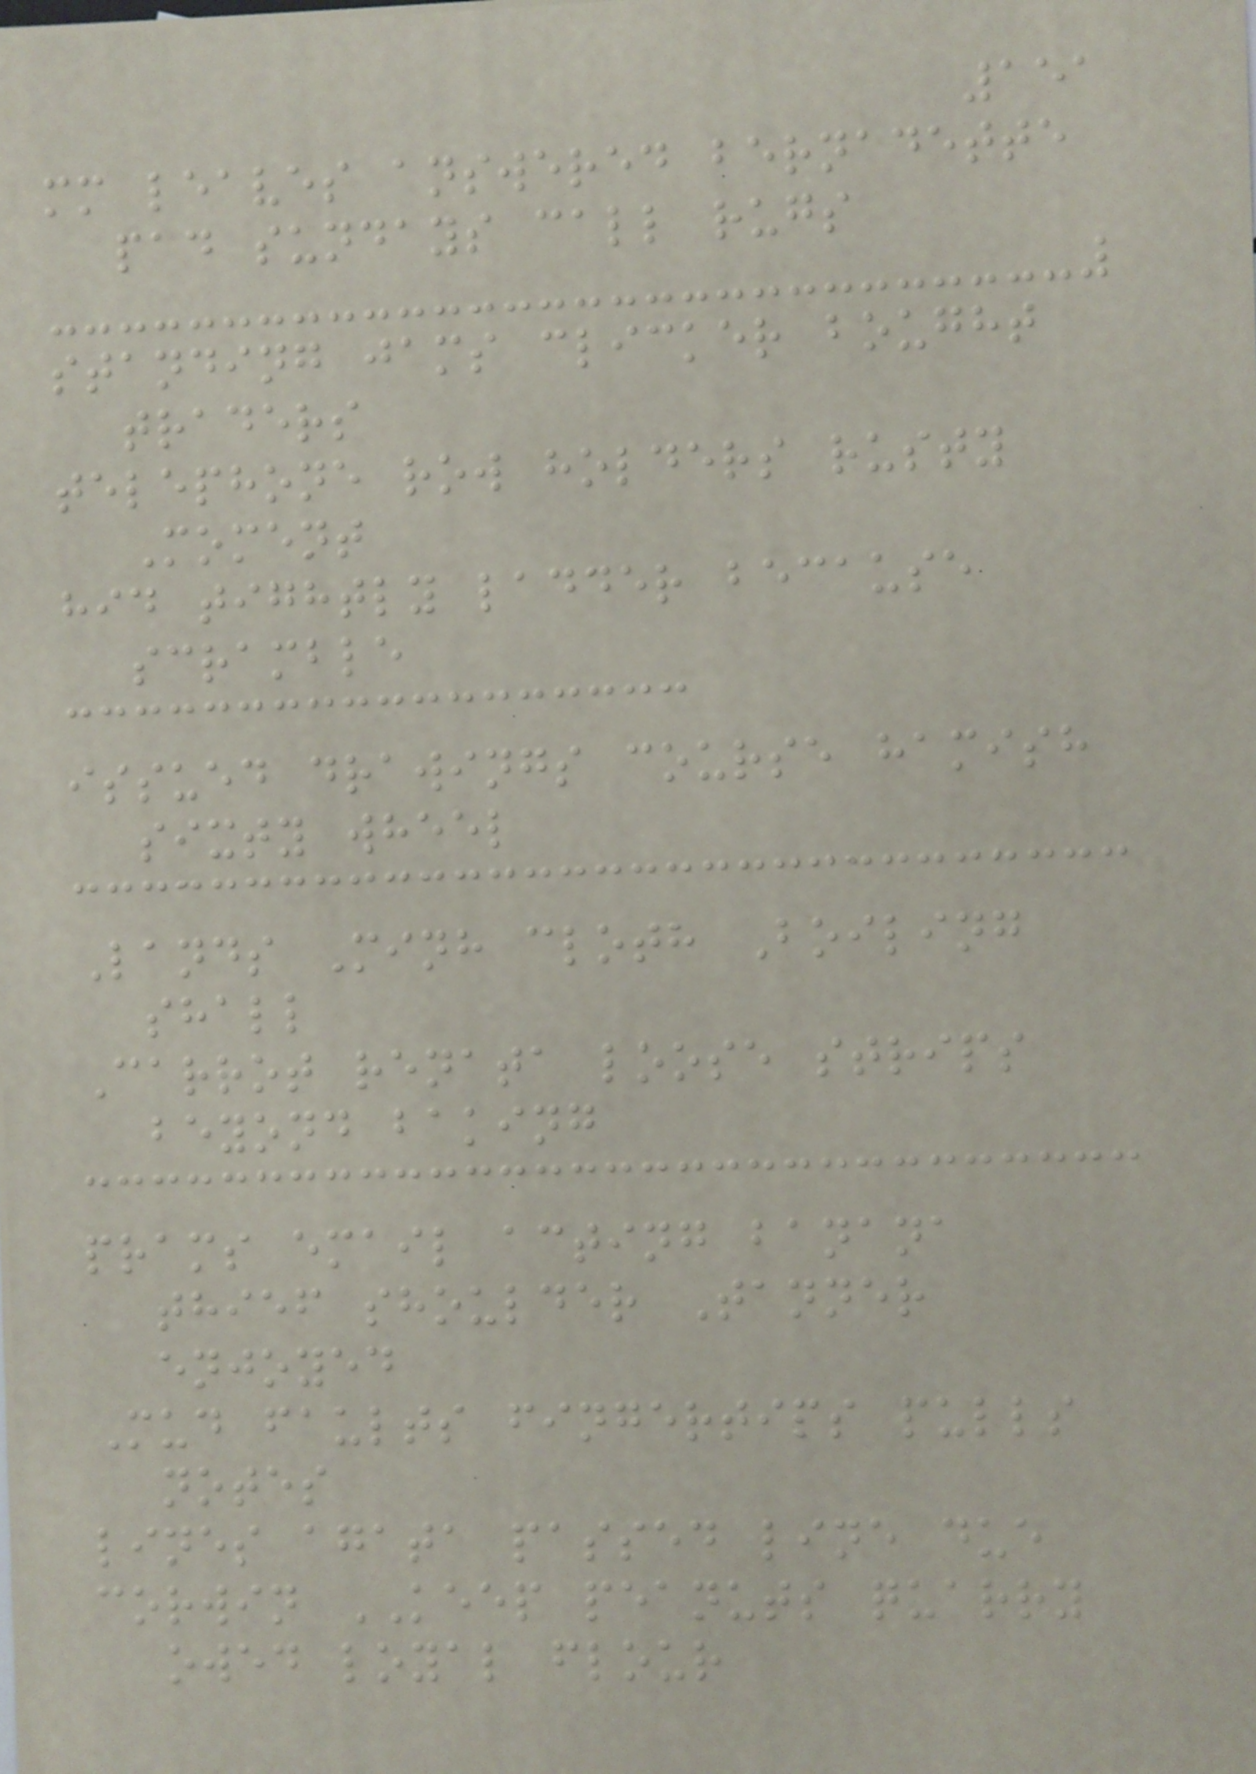151
mm leaves answered bernadette
pad sundays call rugs
standing jams clicker bought
traders
telephone row holders rusty
Moment
hid tightly ladder because
scramble
issued drawings course hamish
sixty wheel
Lands Minh cloth Boiling
shall
Carrot renata loose strips
beyond baking
prams email acting banana
thief shoulder Tanner
enjoyed
Mud faults fingertips pulls
notes
lines agata passed line due
corwin KEEP peanuts quarry
owed loyal flour
